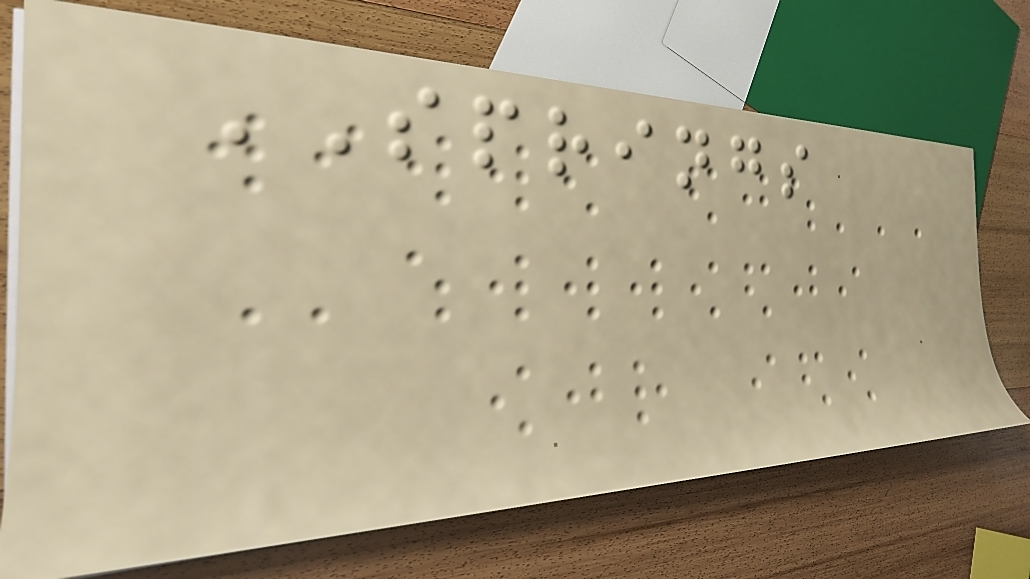SPRINGS
